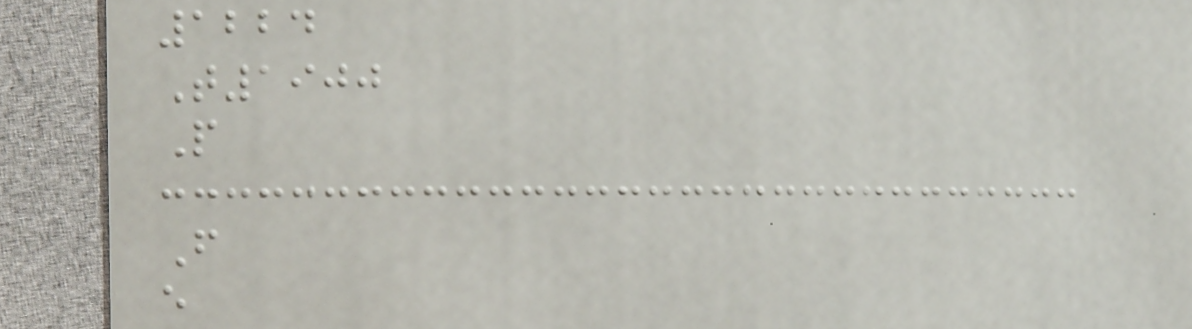1224
T1900
P
F
e
